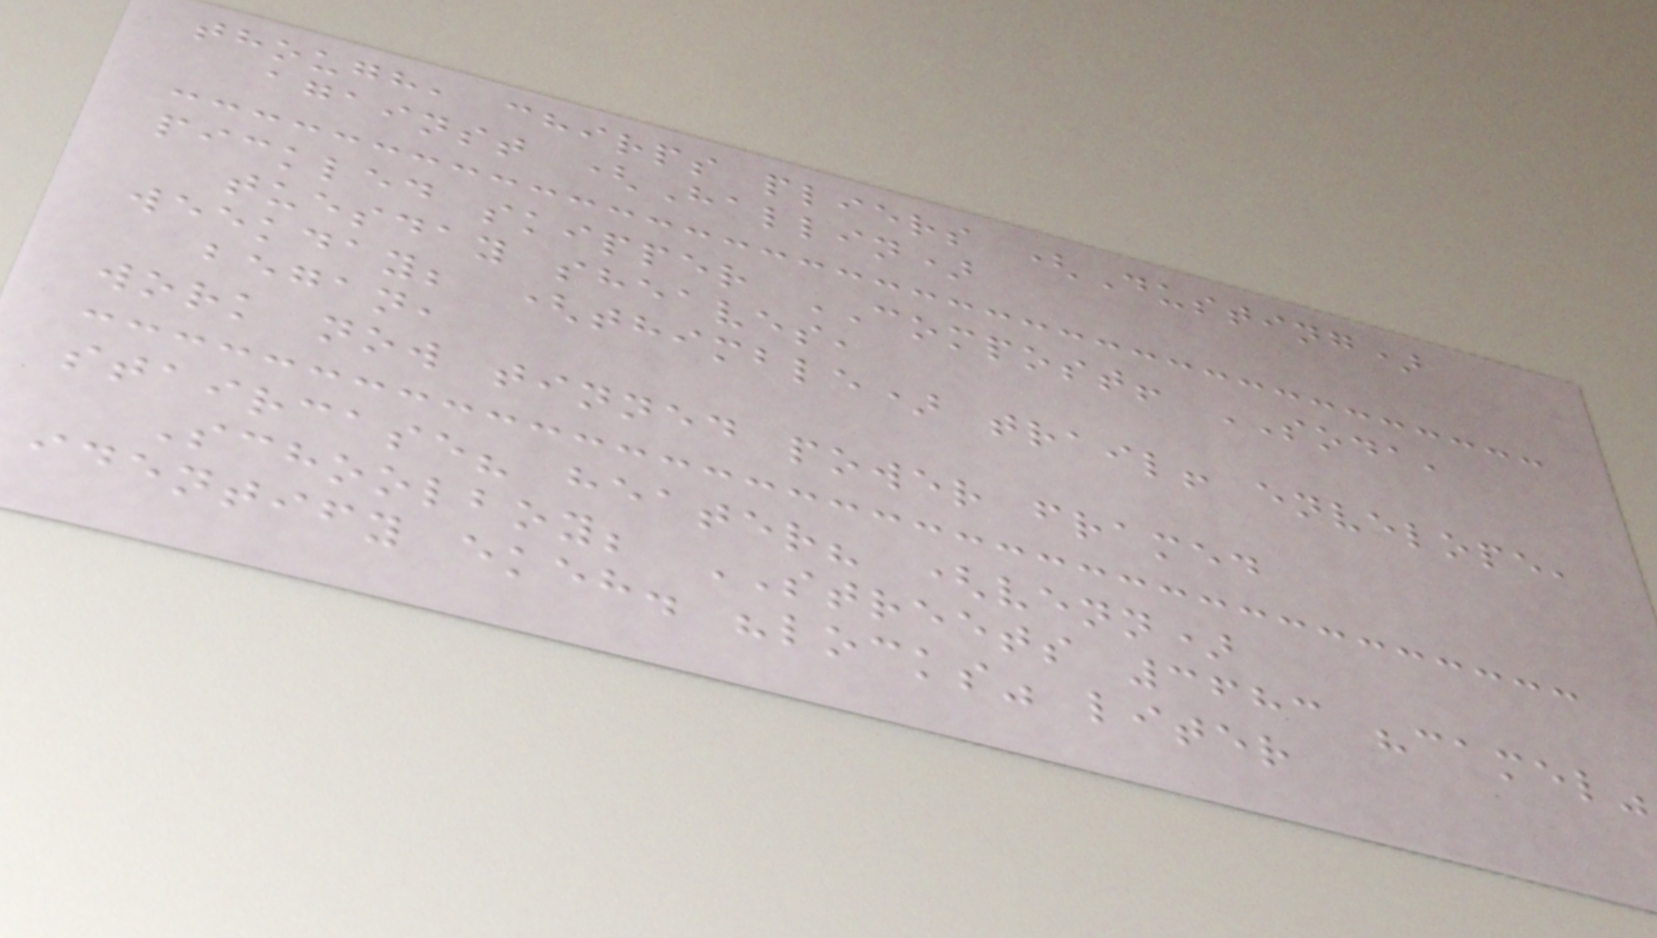though, chirps pliers (Dusting)
against (Hallin)
pickled skipper COMPOST! SODA,
tuesday sheaves,
weekday; (thimble) trail! envelope,
began,
work now tinned power framed
staircase? heater? (venn)
Schoolboy; STREETS 3683 "camel"
identify ekeh. "locks" liter
